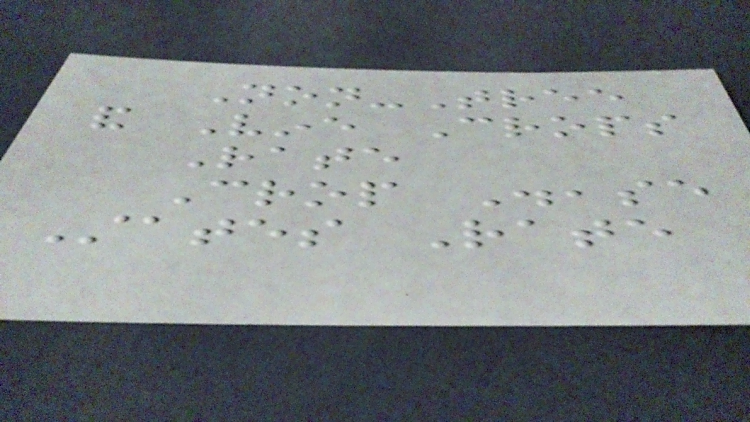Non-Tree
and Vine Crops
Rate
Crop Disease
States Rate
